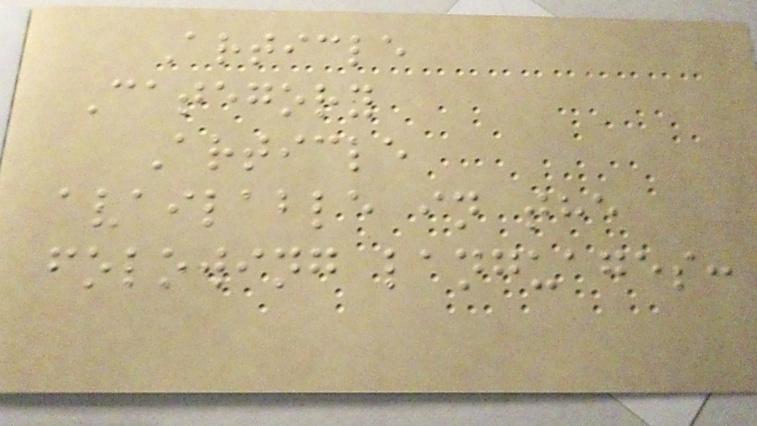Article
Category
Article
available in the
folowing languages:
